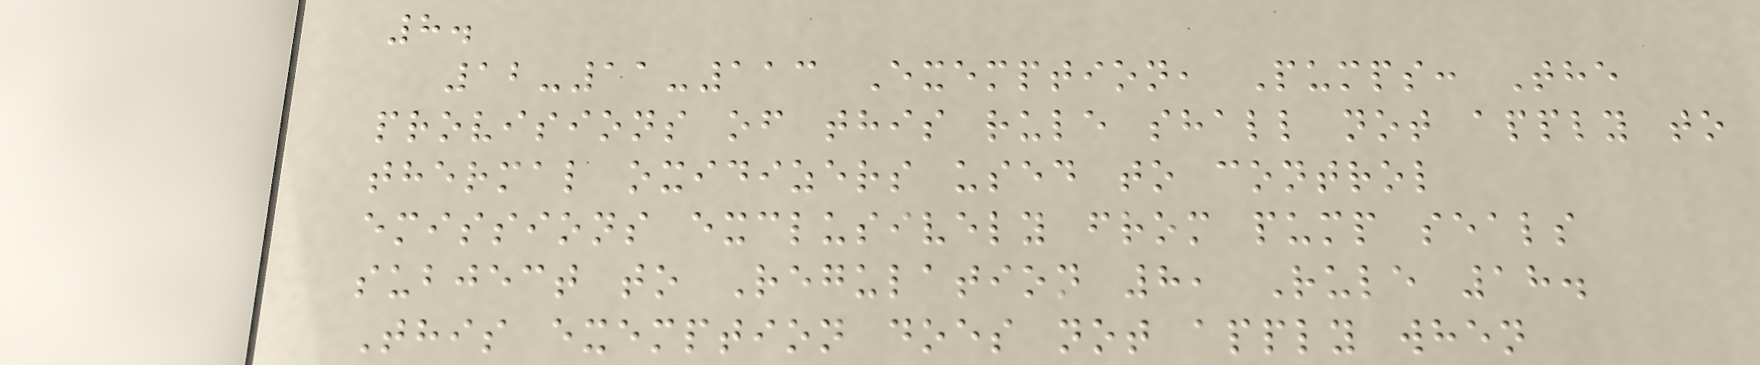8.
12-11-113 Exemption, Pumps: The
provisions of this rule shall not apply to
thermal oxidizers used to control
emissions exclusively from pump seals
subject to Regulation 8, Rule 18.
This exemption does not apply when
